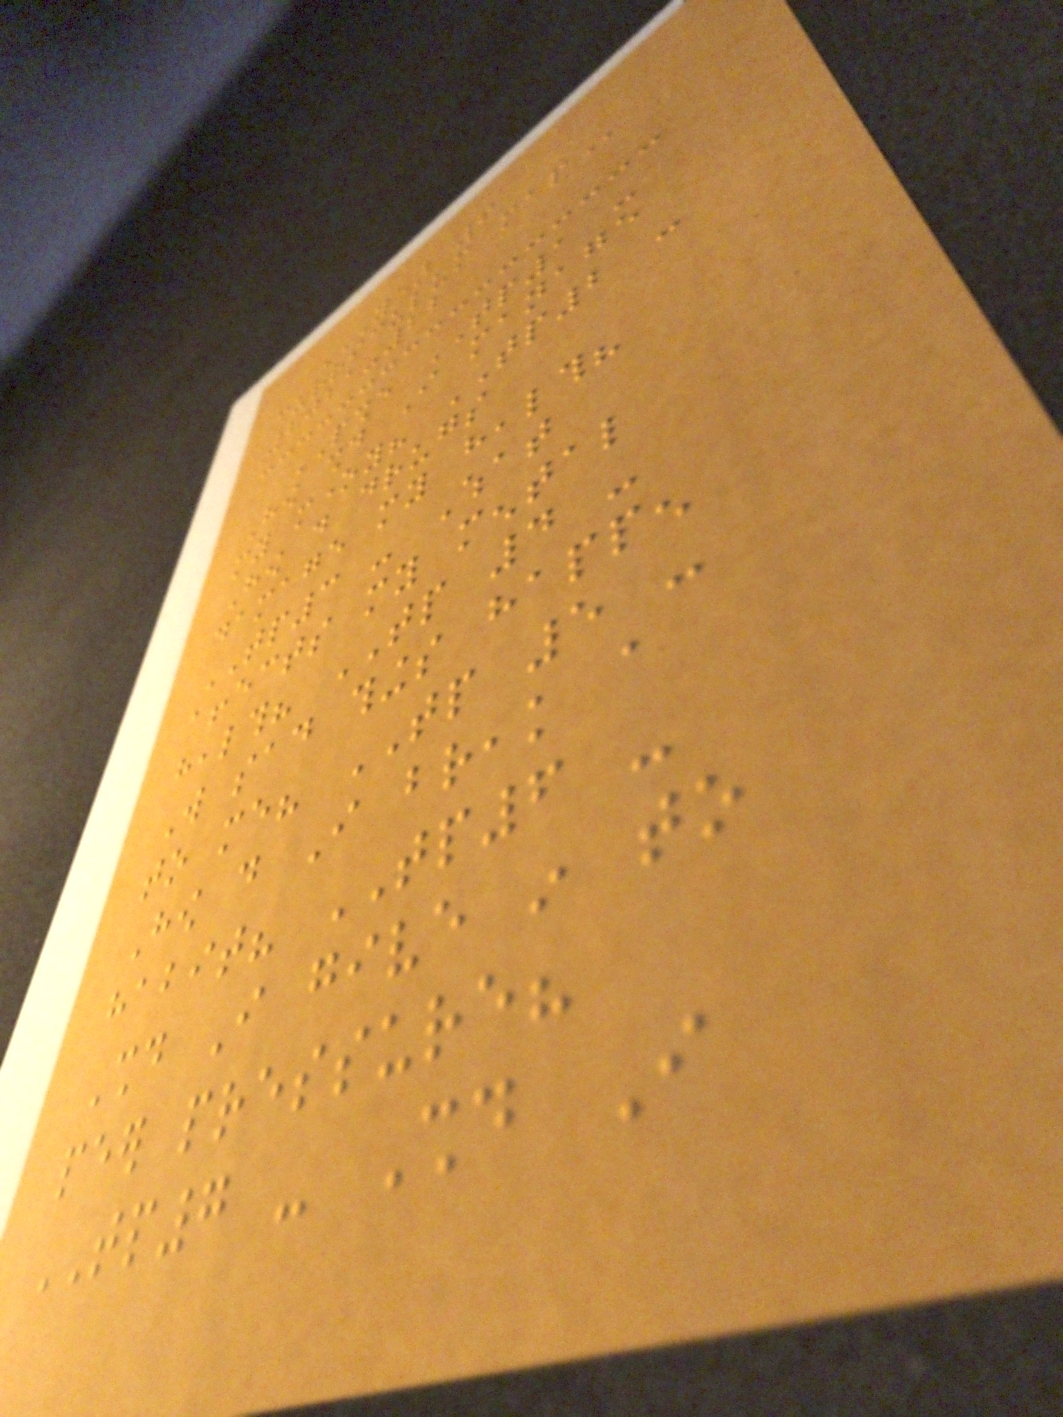YEAR 6
CURRICULUM MAP
2021-22
PSHE TP1 -
How should I manage
my money? TP2 -
How do drugs
damage my health?
TP3 - What
affects my mental
health? TP 4 -
Will sad things happen
to me? TP 5 -
How do I break a
habit? TP6 -
Should I give in to
peer pressure?
TP7 - Should I
